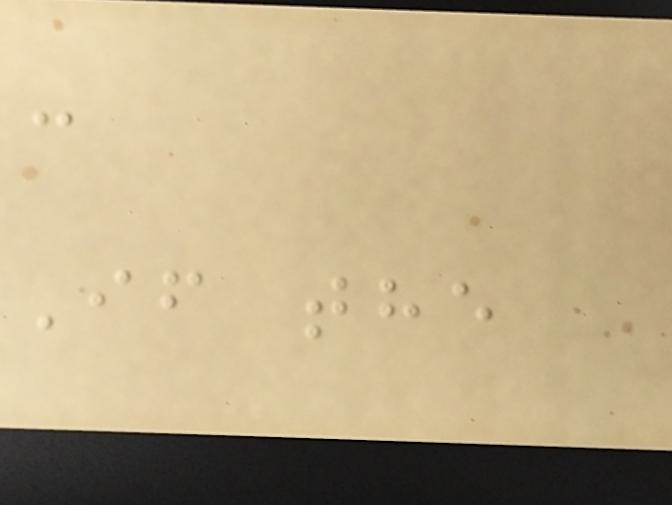-
If the
